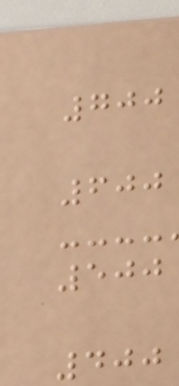700
600
500
400
